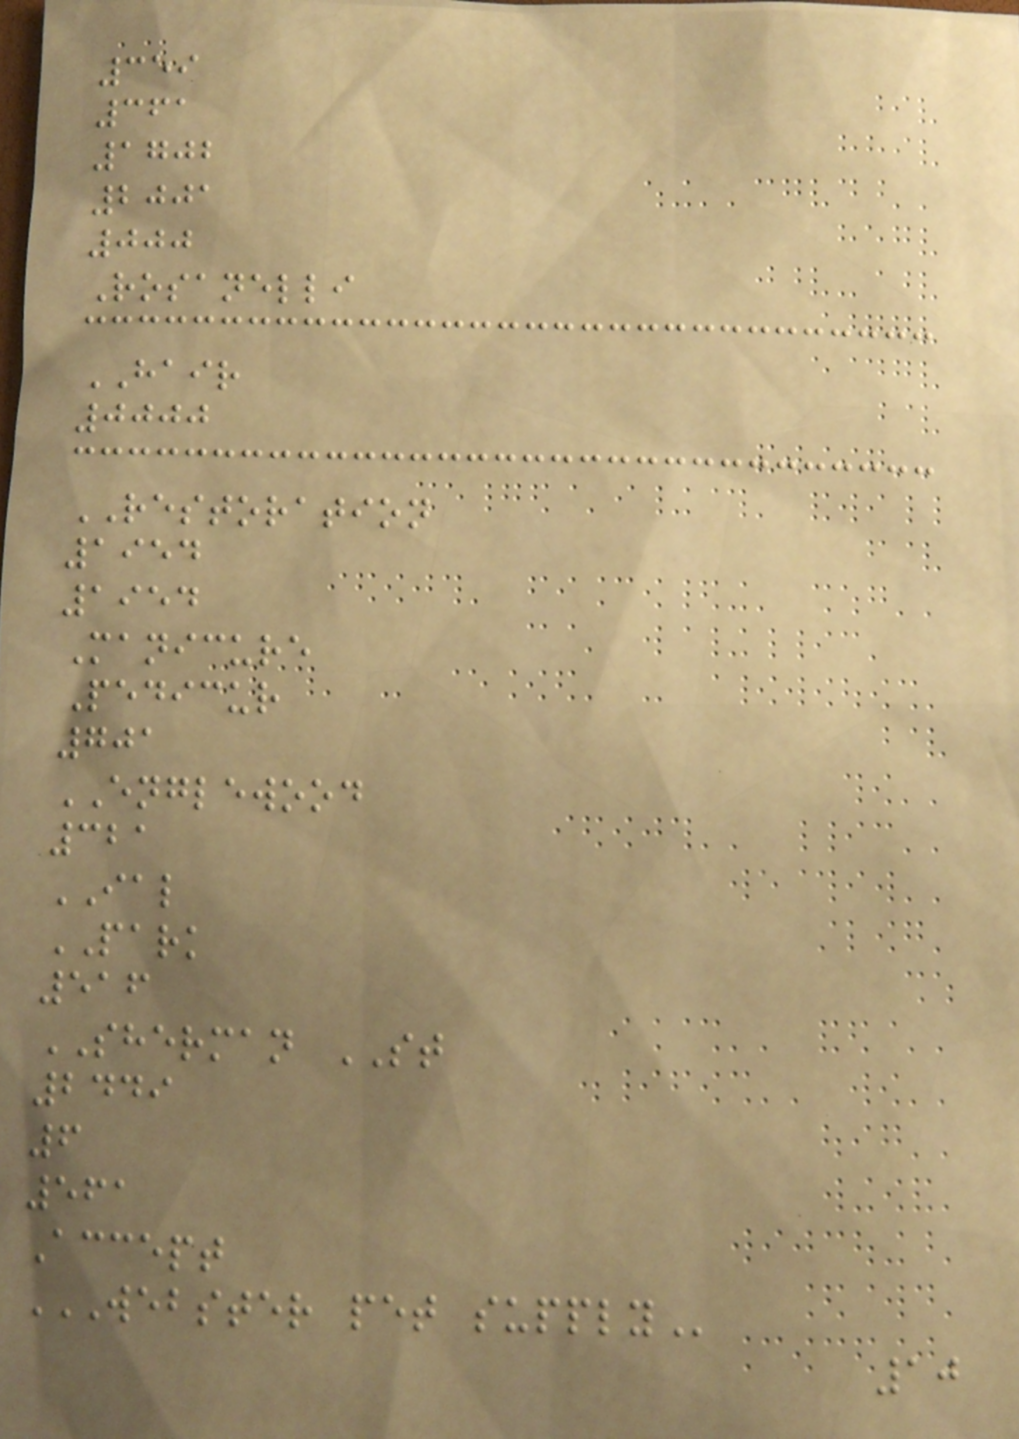359
361
1702
2001
000
Rosanelli
HAIR
0000
RESTORATION
1954
1954
Manicure
Pedicur
701
ENGLEWOOD
321
IAL
PARK
516
SHERMAN ST
2449
6
561
Accept
WEBSTER PET SUPPLY
10
